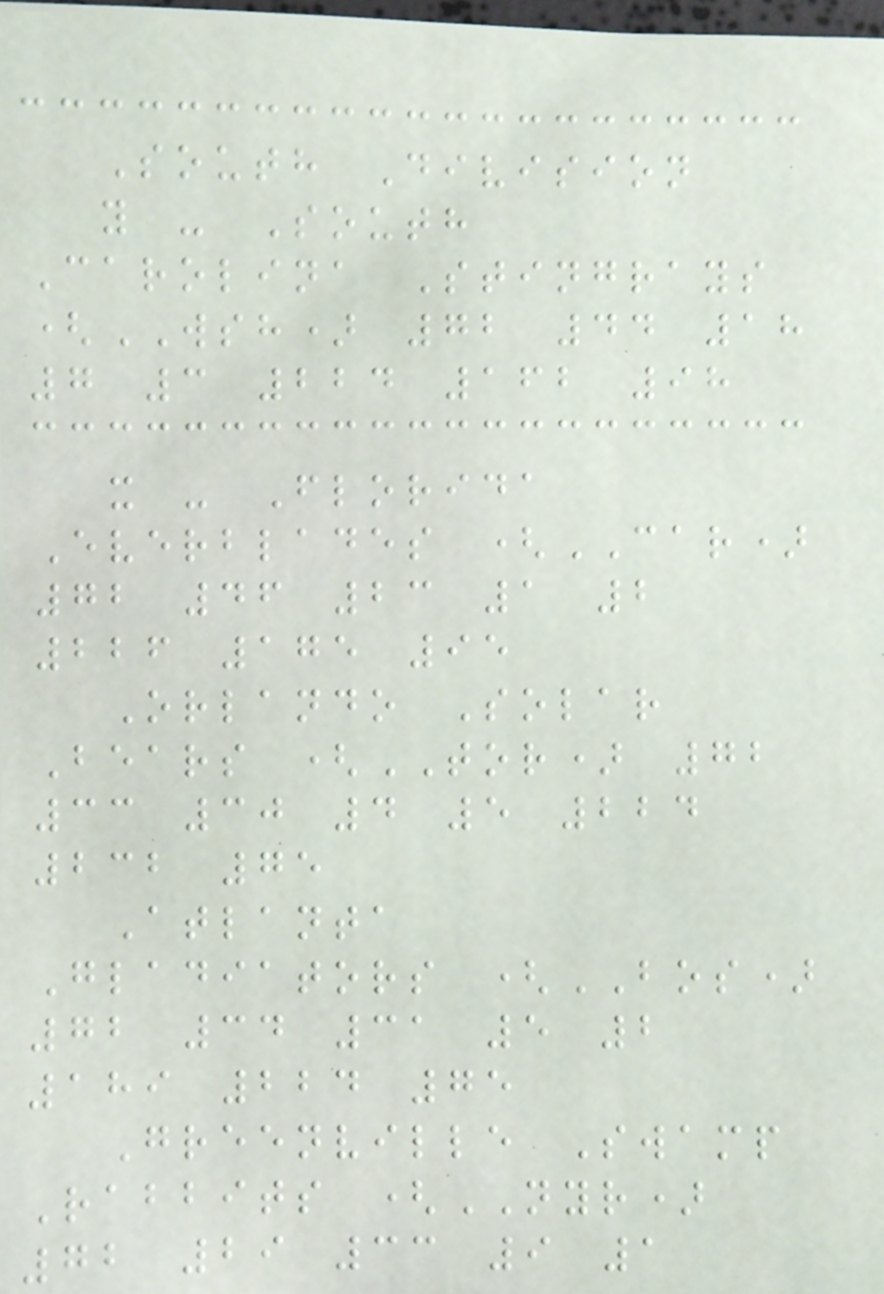South Division
y - South
Carolina Stingrays
(WSH) 72 44 18
7 3 224 162 98
x - Florida
Everblades (CAR)
72 46 23 1 2
226 175 95
Orlando Solar
Bears (TOR) 72
33 30 4 5 224
232 75
Atlanta
Gladiators (BOS)
72 34 31 5 2
189 224 75
Greenville Swamp
Rabbits (NYR)
72 29 33 9 1
